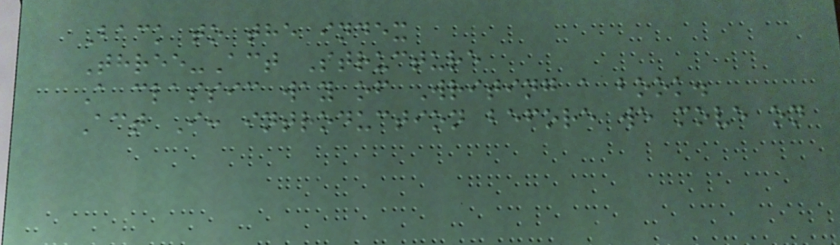Back to the index
Three-Act Structure
A classic way of Writing a book.
Act I: introduction before we move on
